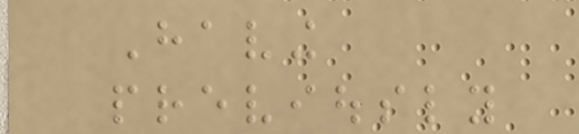Having
previously
